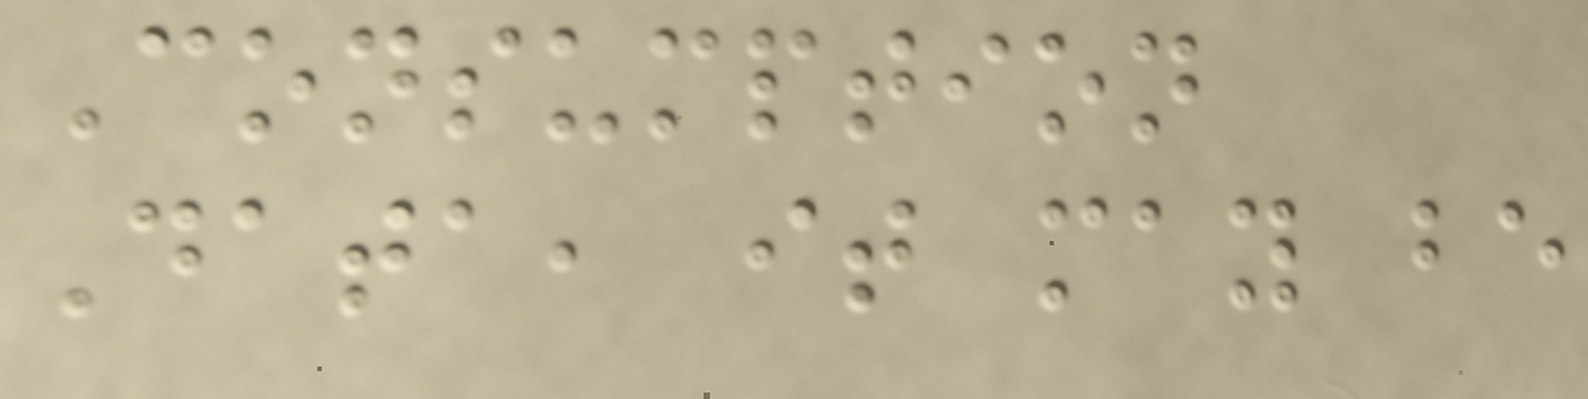Consumption
Data, it may be
